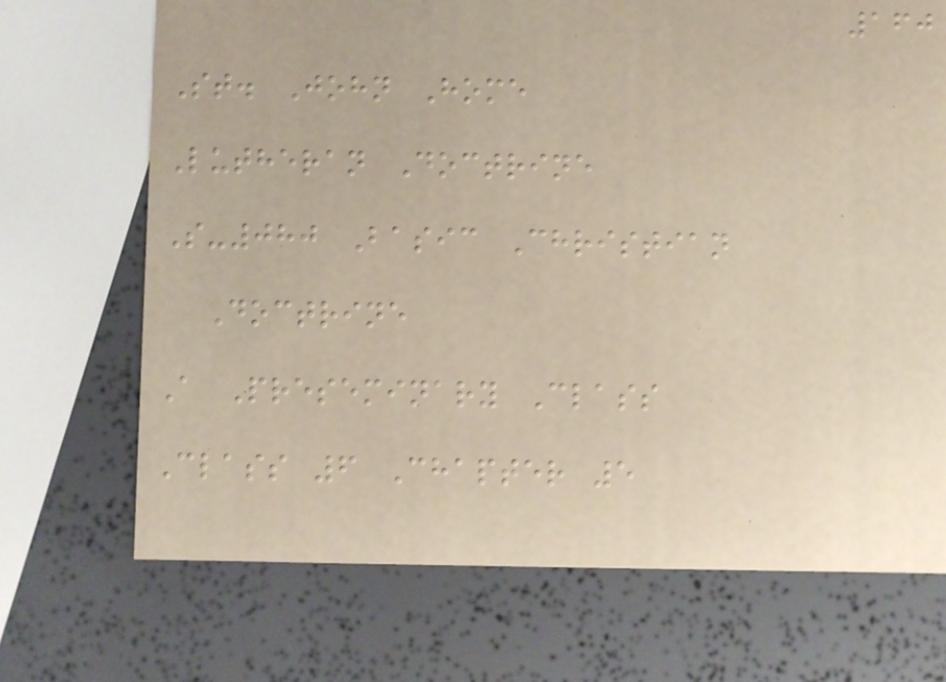160
St. John Home
Lutheran Doctrine
S-080 Basic Christian
Doctrine
A Preseminary Class
Class 6 Chapter 5
